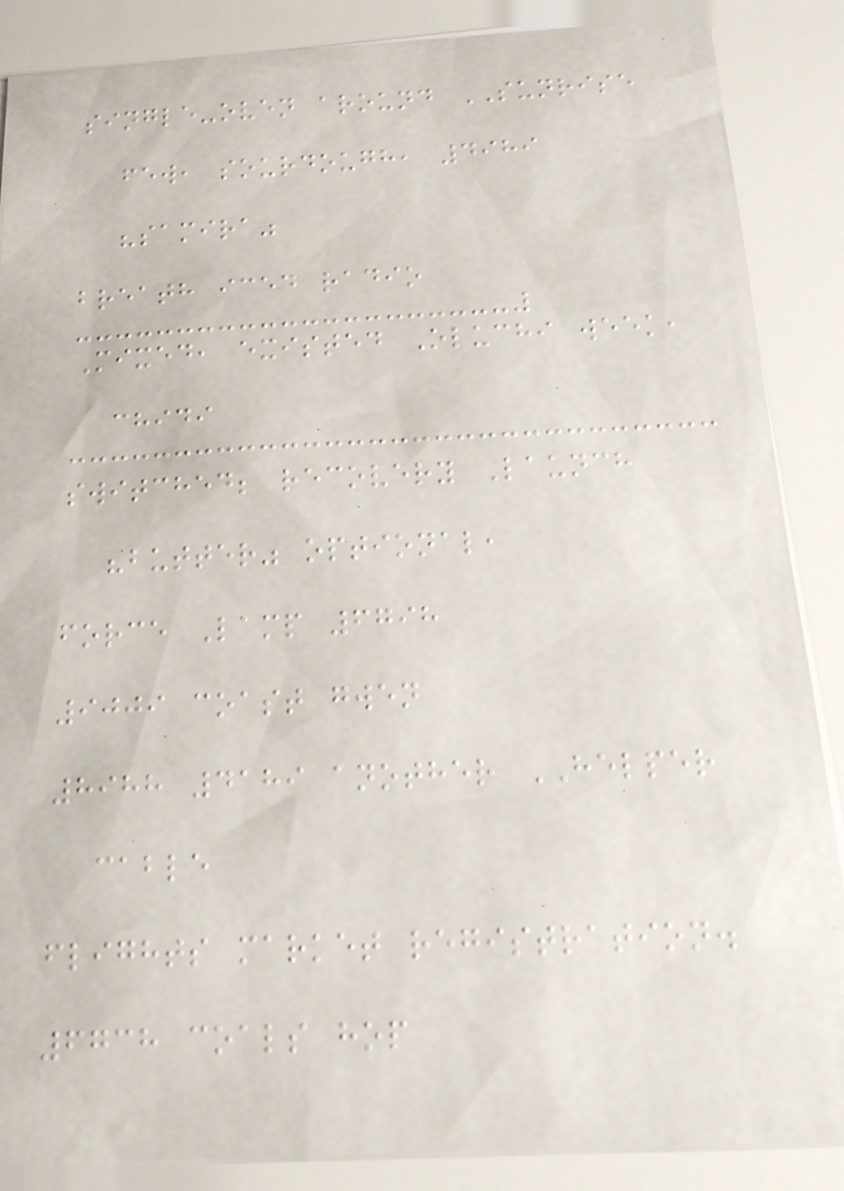single-oven around SUNRISE
few, sourdough, 4989
"samira"
breath iced radio
Mixed, existed Oluchi week,
chidi
switched; recovery Launch
"butter" optional,
force Lamp 6798
9009 coast gwen
8988 4189 another HELPER
cable
flights market registration.
6738 coals hop
